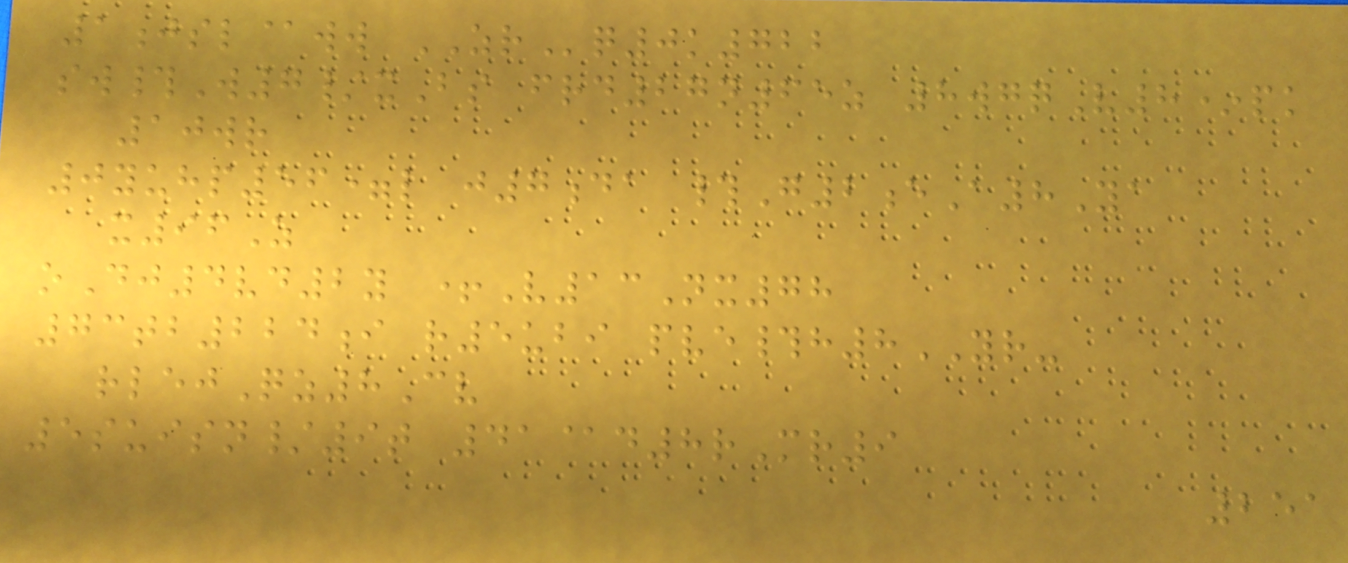1jsl@ww ZRq0k722
sw#W7/xBs frd27n65z 8wgqV8*pk
10wr
0yuhp56=l j7da #G2eA8Ya
x96Z
oDj4vd2y +V13Nx78
73tb224i r5ubi pve#h8YR-
rlejQz8Cv
5suisn/9t 41@d8rMr9
251
